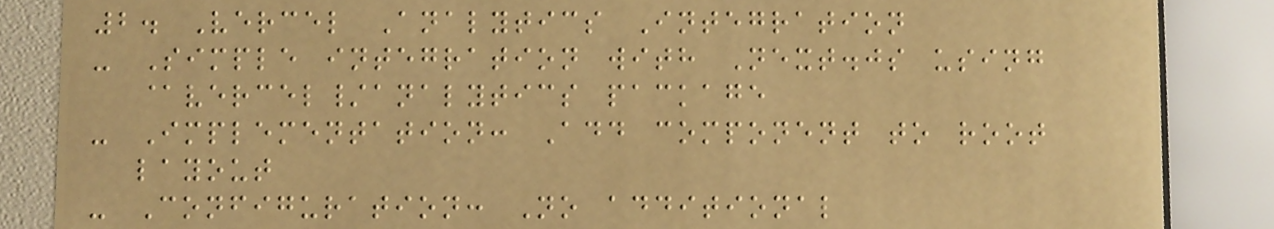2. Vercel Analytics Integration
- Simple integration with Next.js using
@vercel/analytics package
- Implementation: Add component to root
layout
- Configuration: No additional
